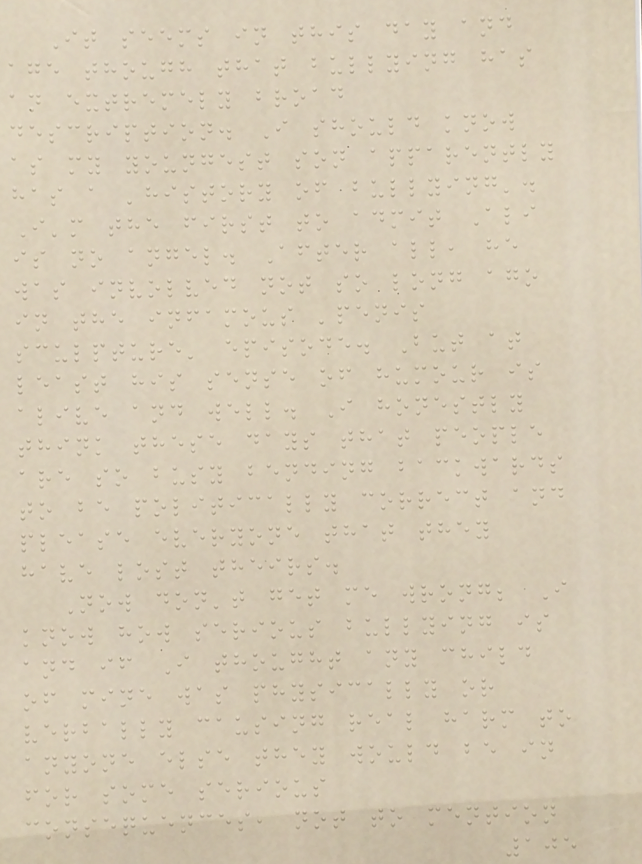It seems in this day and
age though that bullying has
an extremely broad
description. I should know
as my youngest son apparently
has a 'history of bullying'.
I'm the first to admit Ali
is no angel. After all, he
was involved not so long ago
in the infamous 'penis
sculpture' episode. But at
least his sense of humour is
alive and well. I honestly
think these days that people
are so busy bending backwards
to be politically correct and
please everyone that they
have lost theirs.
Now don't get me wrong; I
know how serious bullying is
and if I thought any child
of mine was physically or
verbally causing real harm to
anyone else they would be in
for some serious
consequences, not to mention
105
